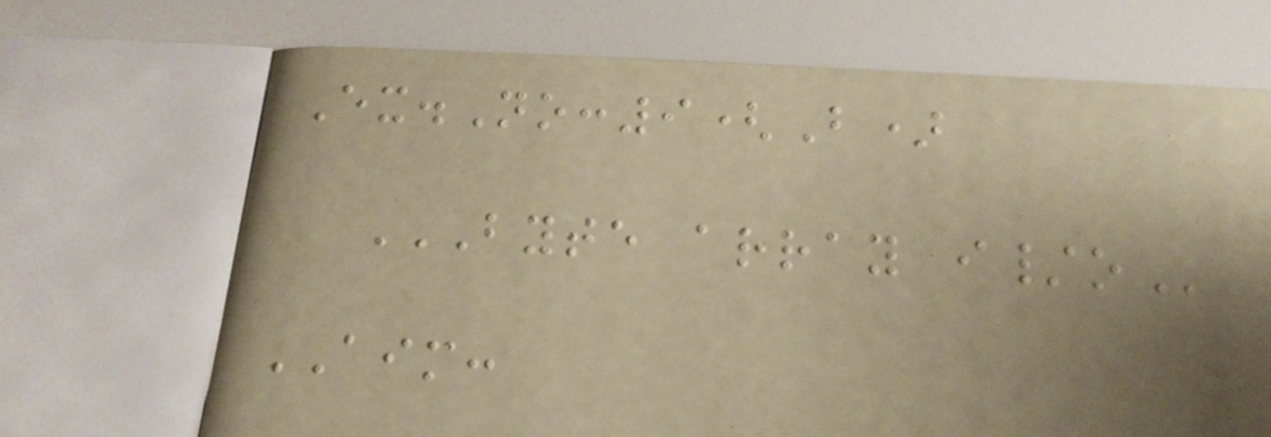Ex.No:9(B)
BYTE ARRAY I/O
AIM:
